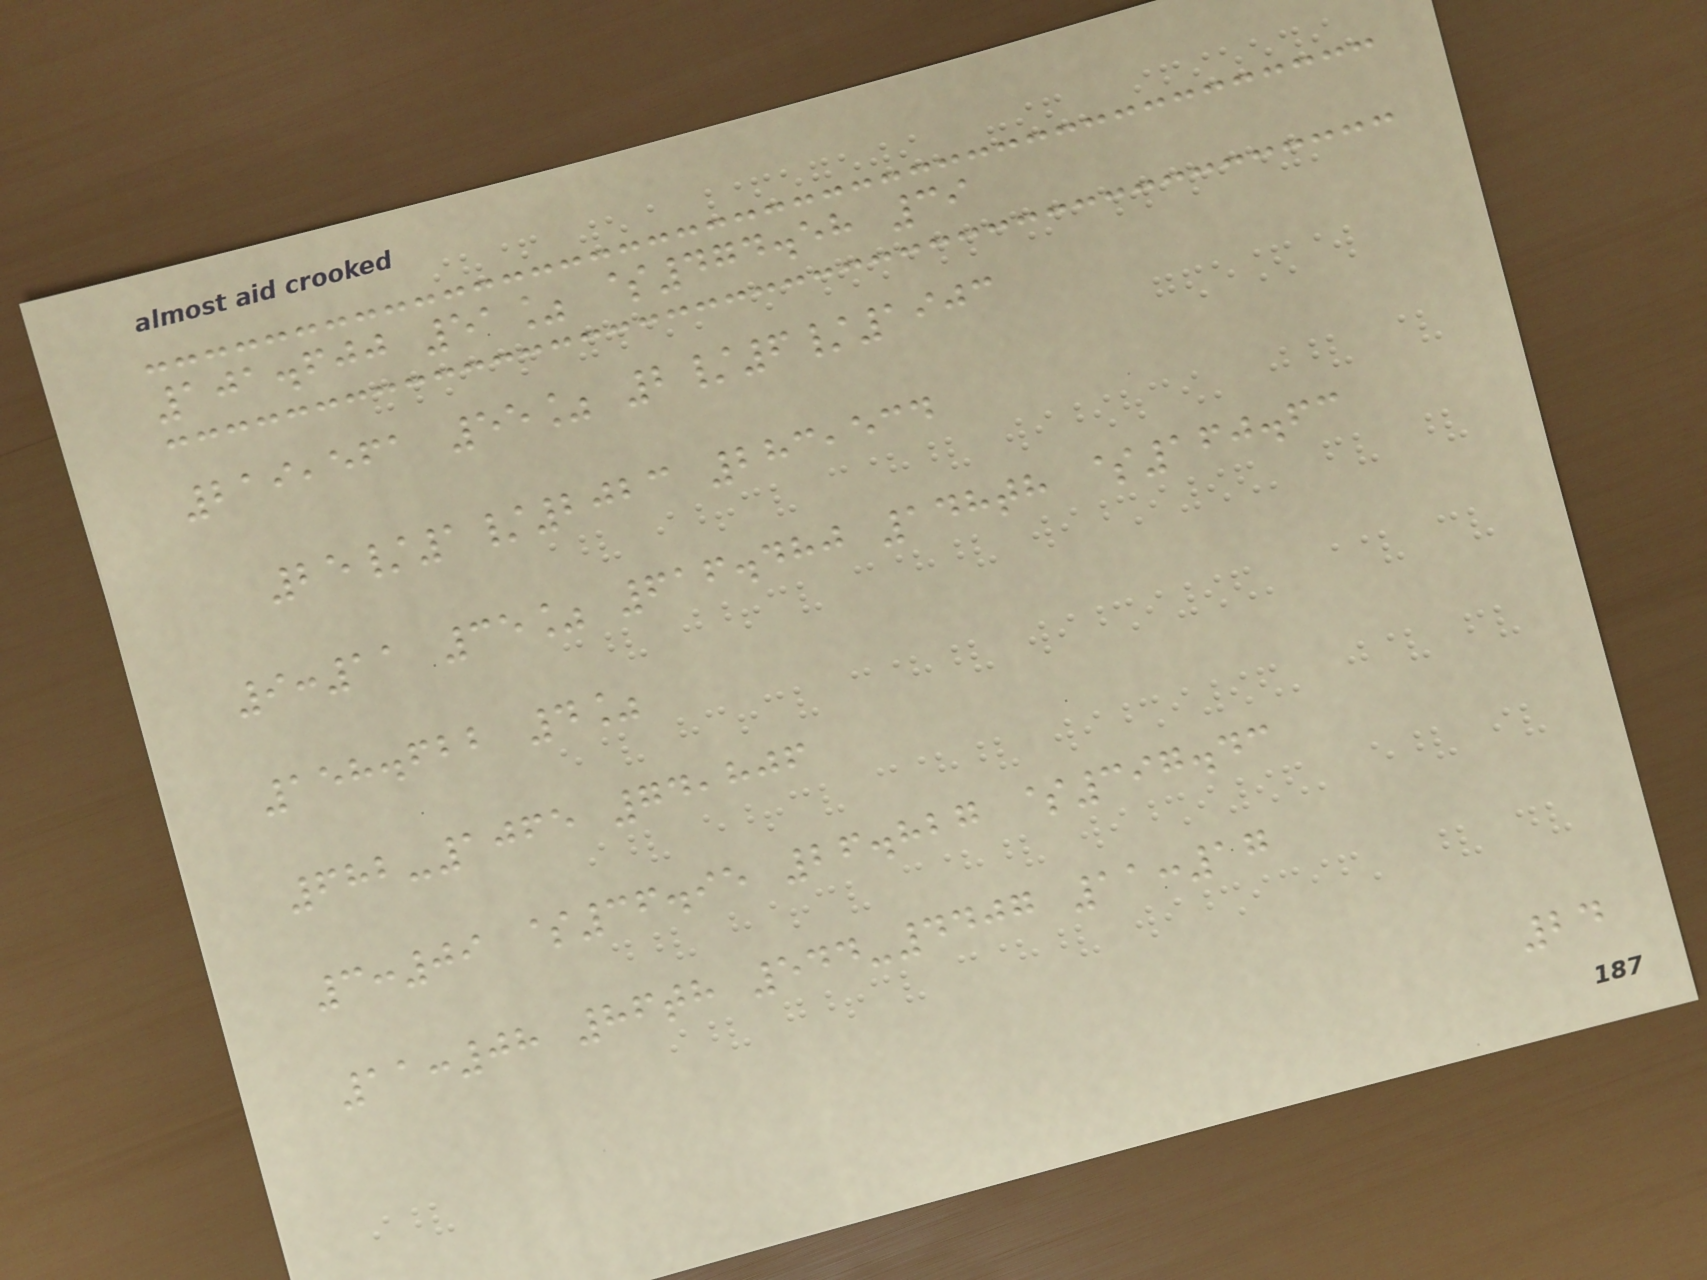101.600 51% $474.58 39
219,561 55% 2/6/1903
25/1/2023 283,534
9:11 35% 616.480 148th $160.63
158.622 4%
682-1065 74,806
3:09 $36.95 26.827 $397.43
11:08 86th 544-4407 11:17
24
